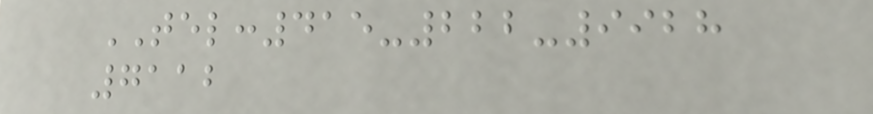TEL:415-222-9928
7112
